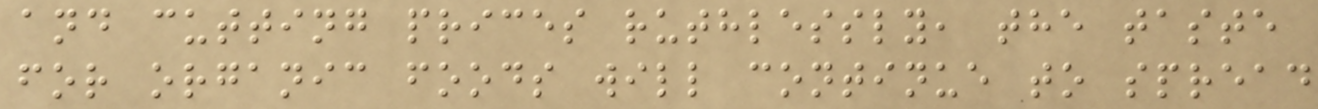and cutting prices ruthlessly, the taste
for organic foods will continue to spread
